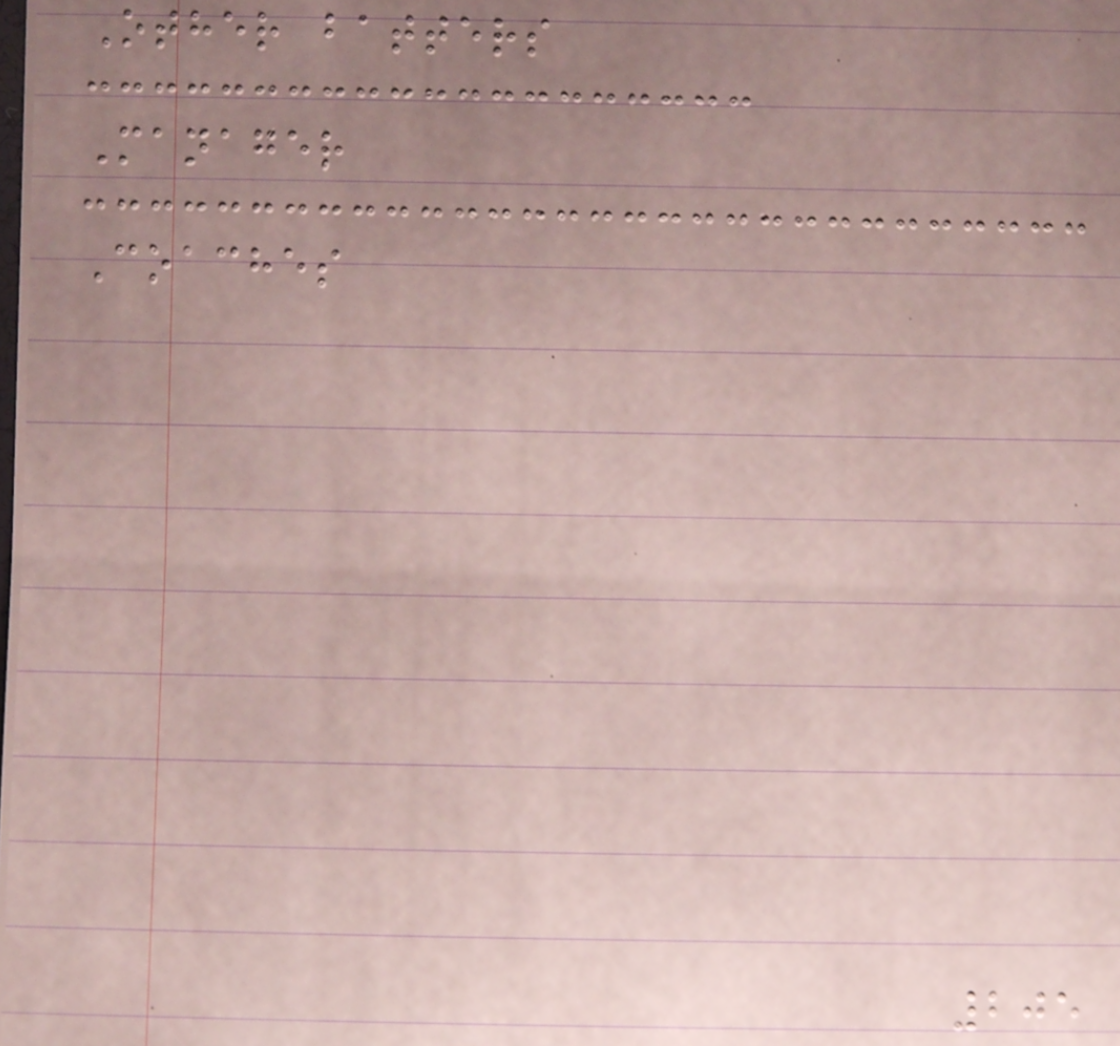Other batters
Manager
Coaches
205
